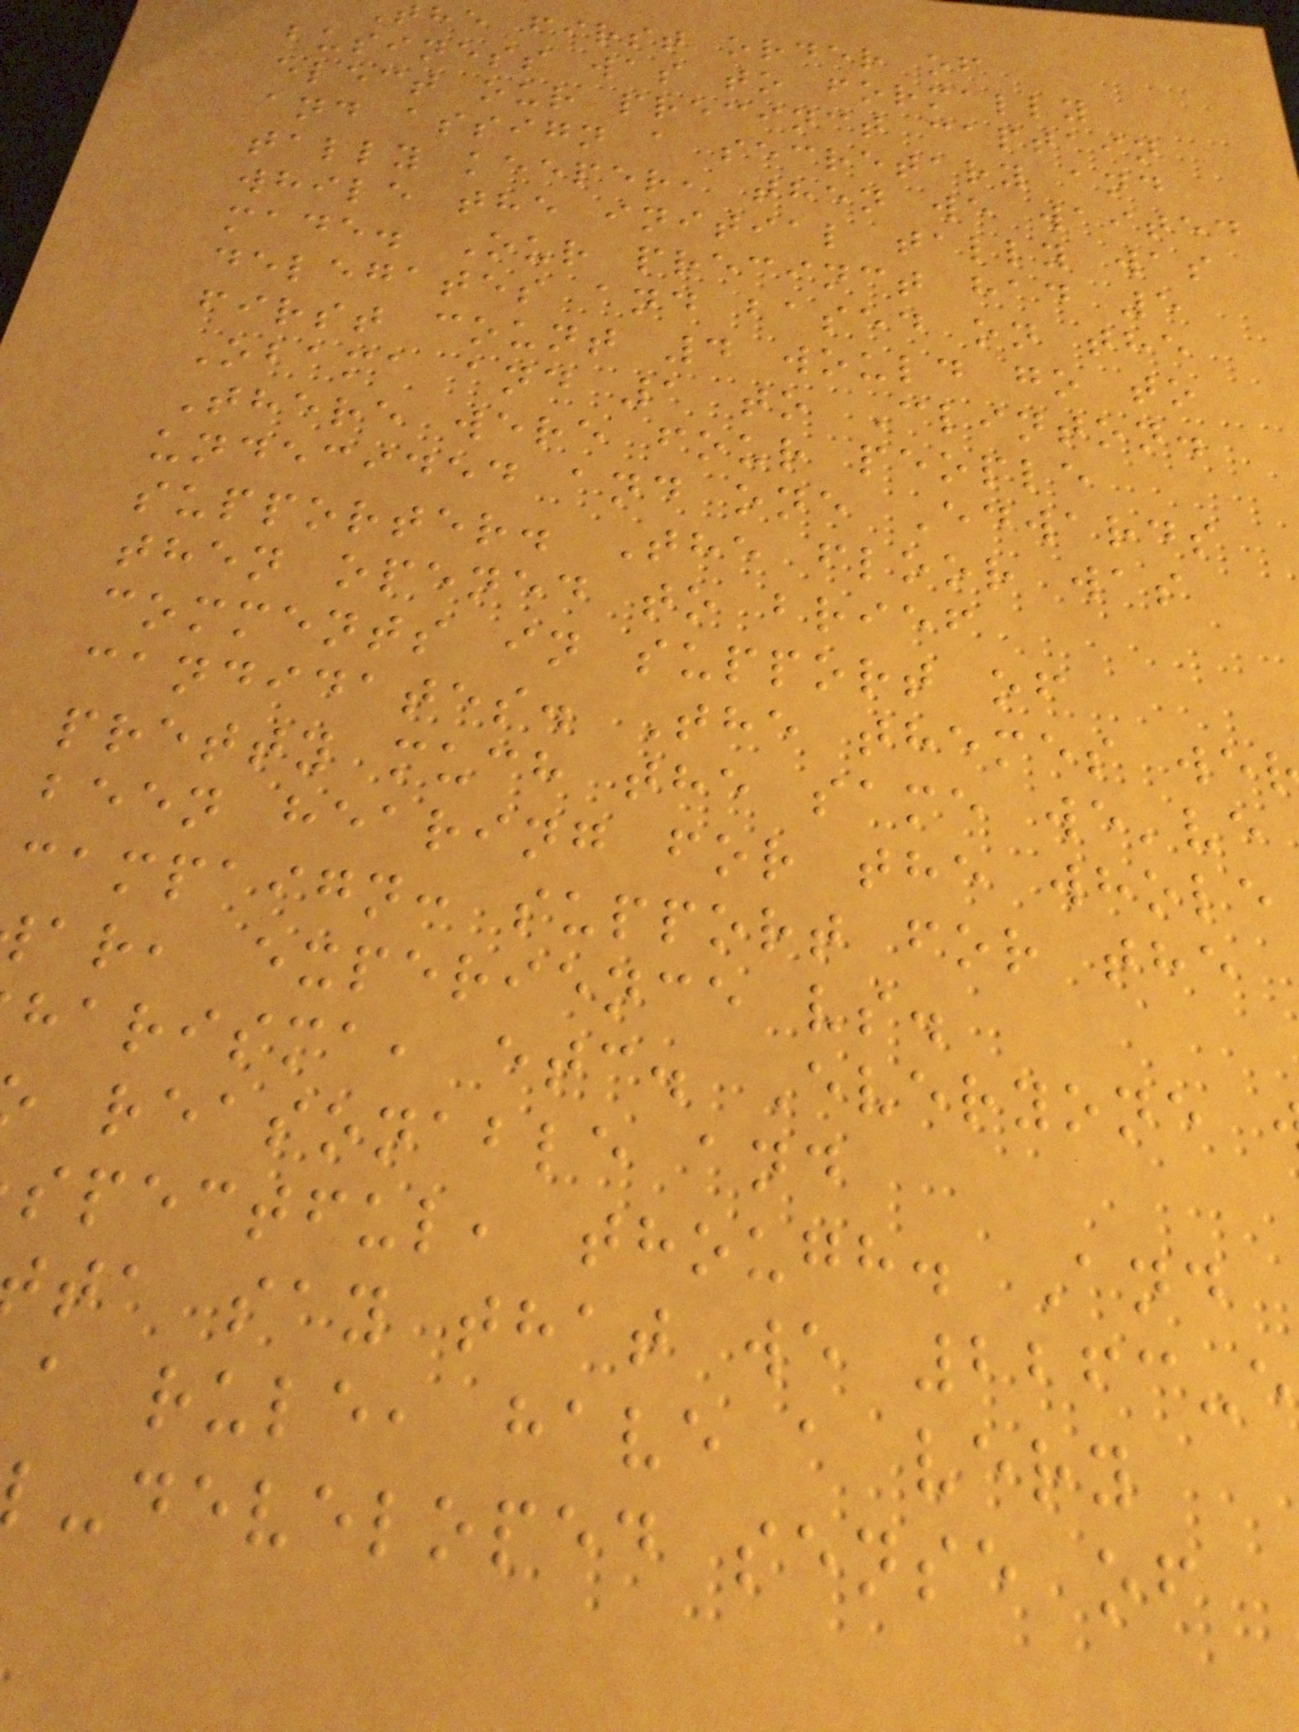the first order of
business was to formally
elect our precinct captain
and assign a secretary and
tally keeper, then we waited
while the initial tally was
made. Our precinct had 5
delegates and based on the
first count 4 would go to
Obama and 1 to Clinton.
There were four people
undecided and one Edwards
supporter. The floor was
then opened to brief
comments in support of
candidates. The themes we
pretty much the same we've
been hearing for the whole
campaign: support for the
ar, experience vs.
harisma, etc. Everyone
reasonable and
spectful, though. And
ta say that we 2263-e
a rule, have a very
-developed sense of
